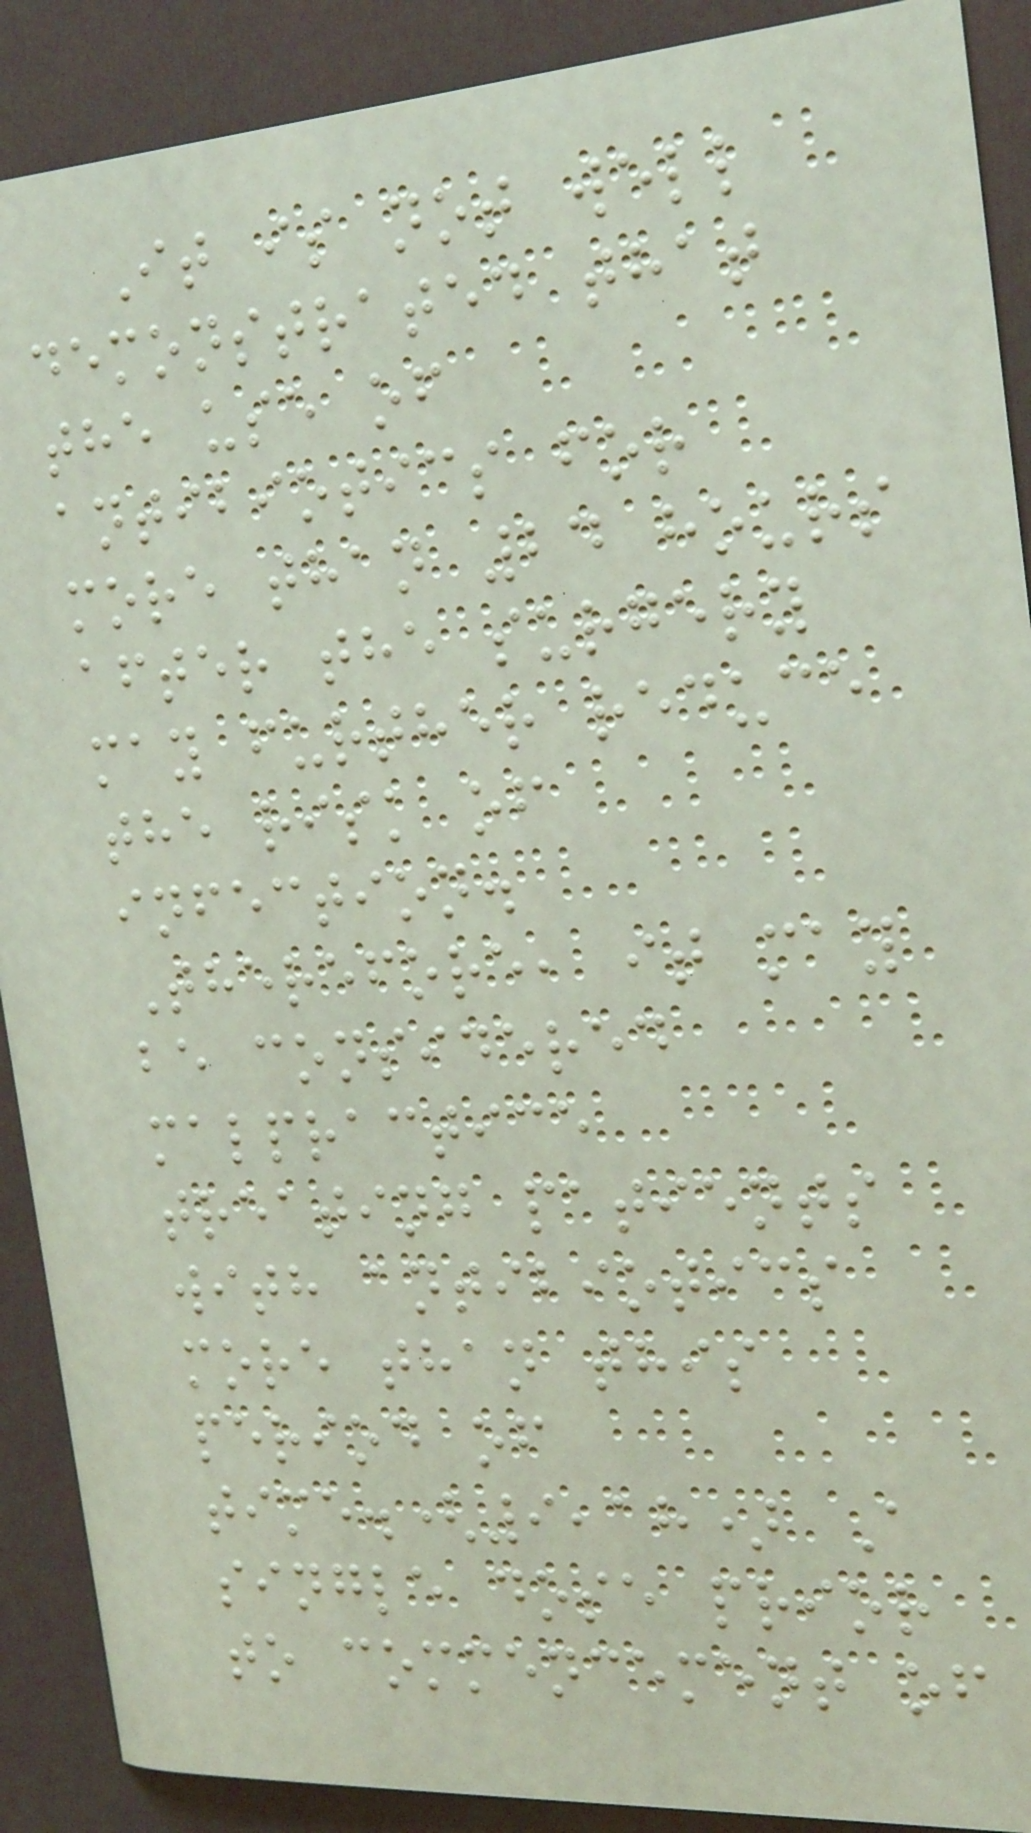It is not well
demonstrated that
the use of
antibiotics for
more than 24 hours
after the surgery
may further reduce
the risk of
infection.
Therefore, it may
be considered
malpractice
treating patients
with antibiotics
more than this
period of
time.(9,18) A
single dose prior
to commencement of
